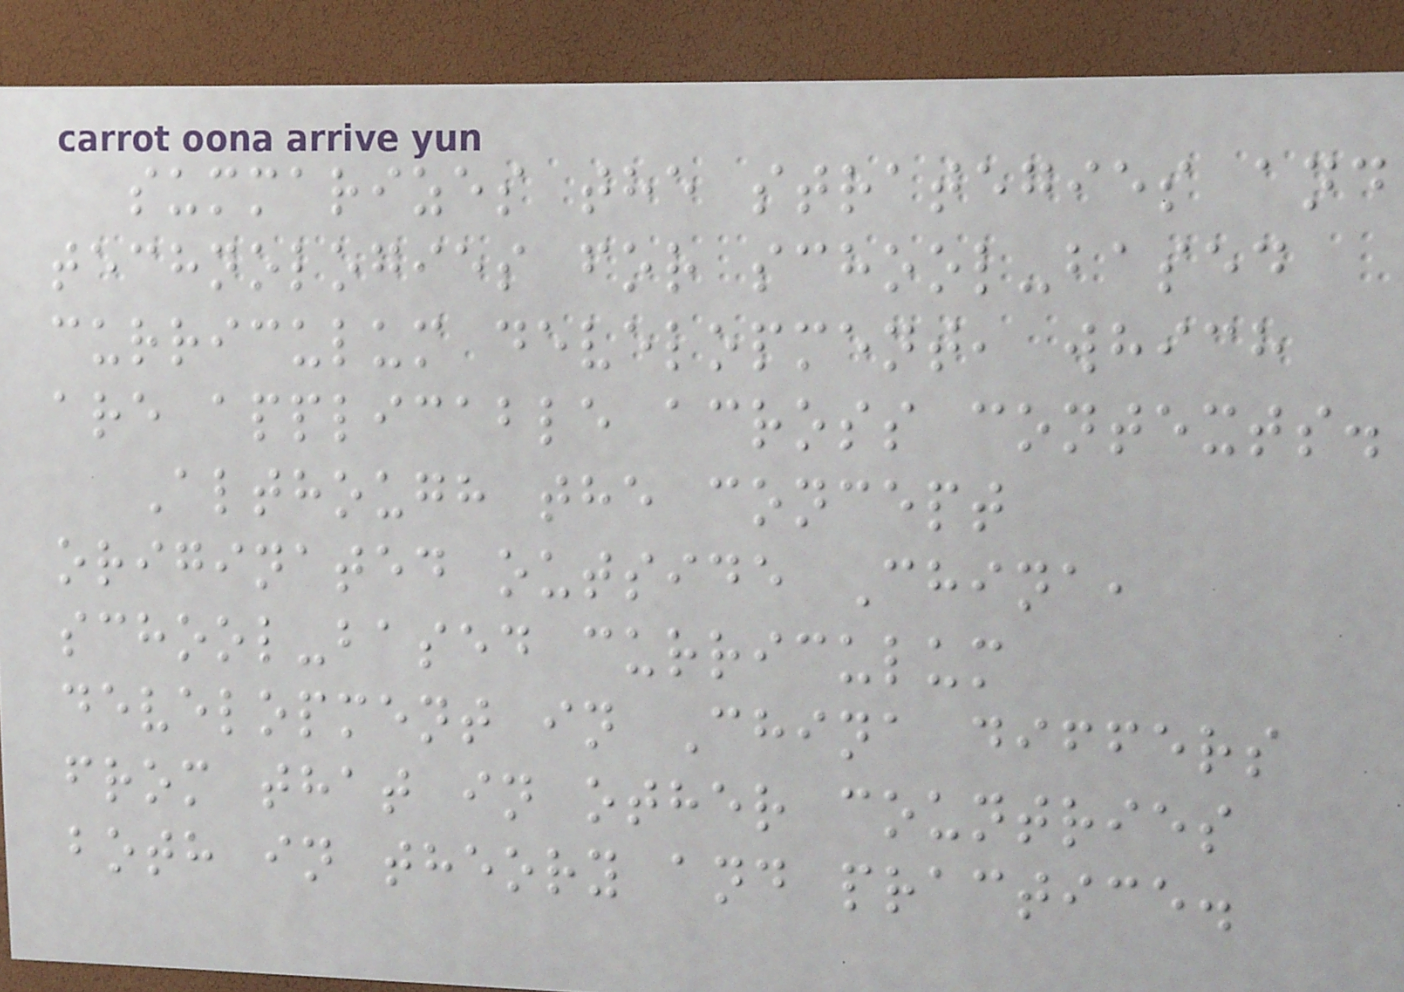summarizes the strategies and
technologies for school-based
curriculum development, which
are applicable across contexts.
Although the concept
originated outside China,
school-based curriculum
development in China differs
from that in other countries
both in theory and practice.
